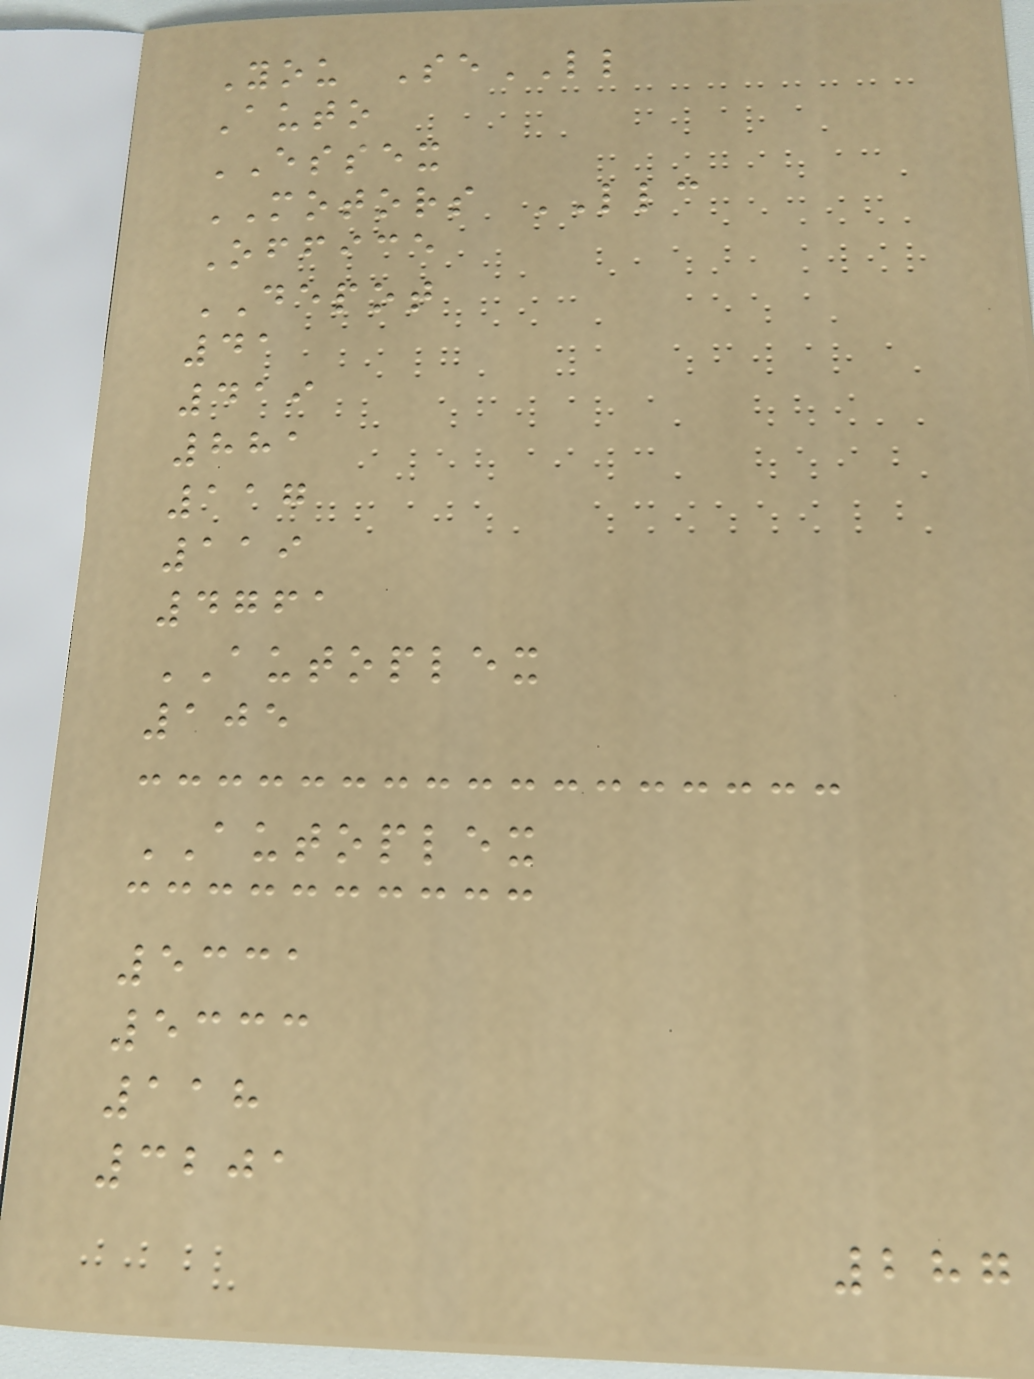You SeLL
Auto
ESSEX
MOTORS LLC
Office
DEPOT
41
419
881
117
119
4761
AUTOPLEX
105
AUTOPLEX
5331
5333
118
3201
287
